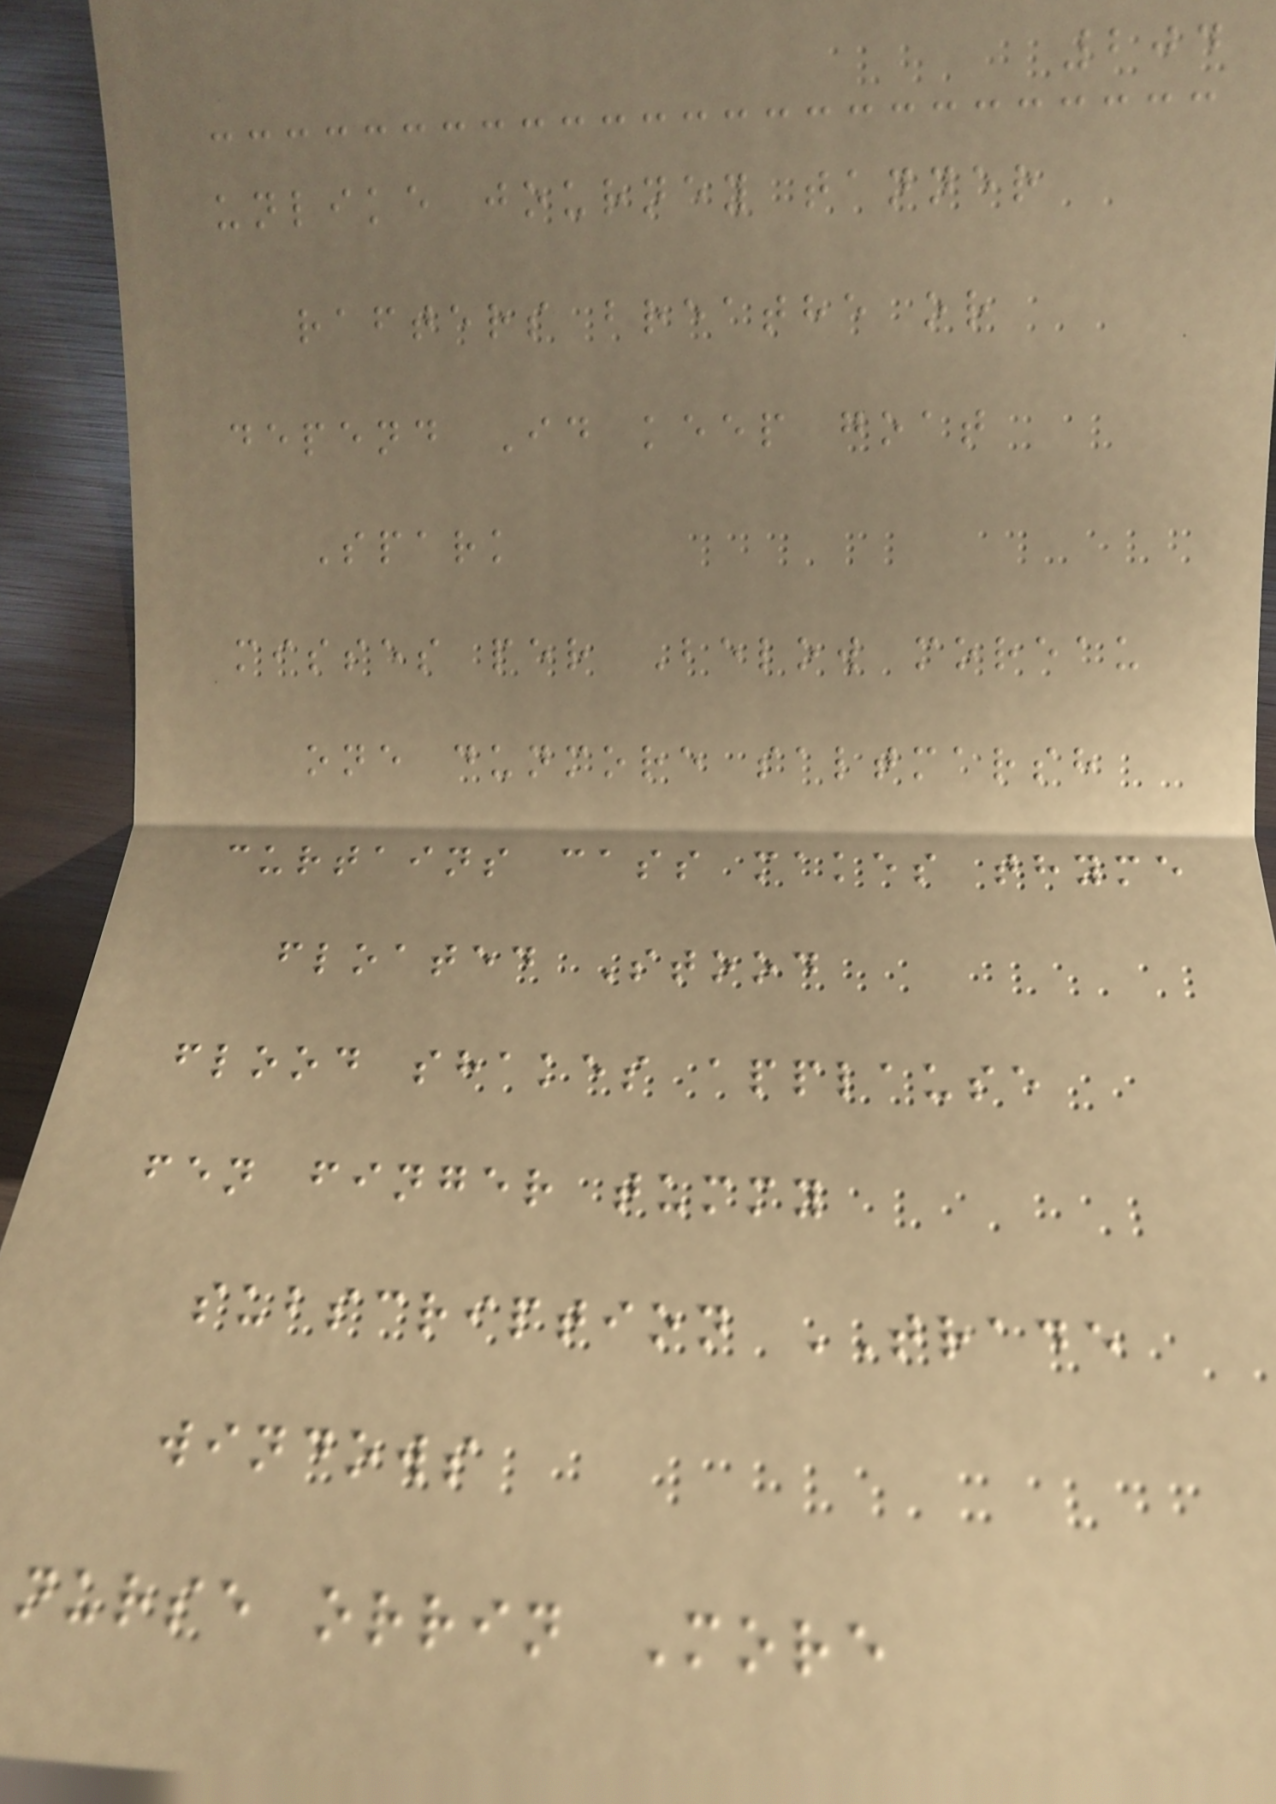204
unlike journey tanner
rafters breathe or
depend Id keep goat
Spark
misses per Below moreau
one dunmore saltmarsh
curtains cass makes thyme
floated Stood
flood shakes applause
fen finger tummy
subscription TRADE
windows
nurse orrin More
